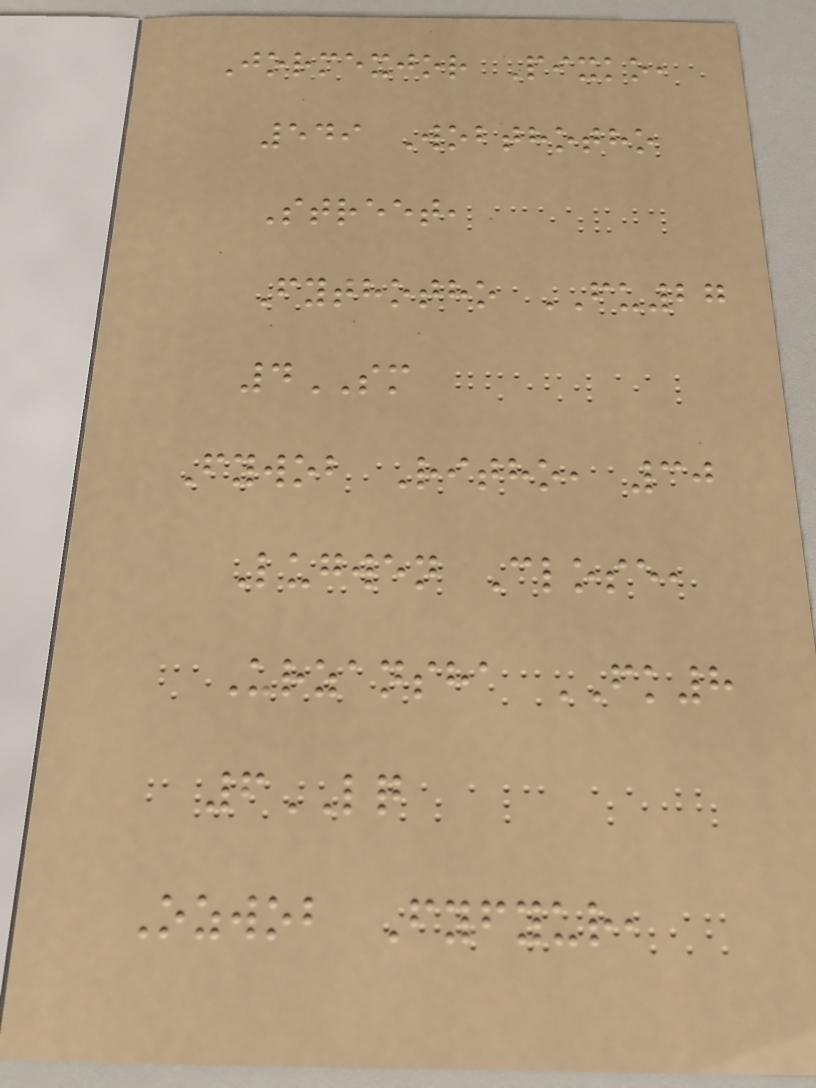Jormexjor Pixko,
549 Wobthotho
Street,
Fythotho FU27
4SM
Fywob Ritho, 30
Lugwen Close,
Urzansha FK8
6LQ
Ozwob Fyfyur,
